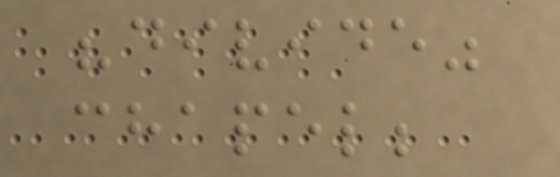"divide"
chapel;
